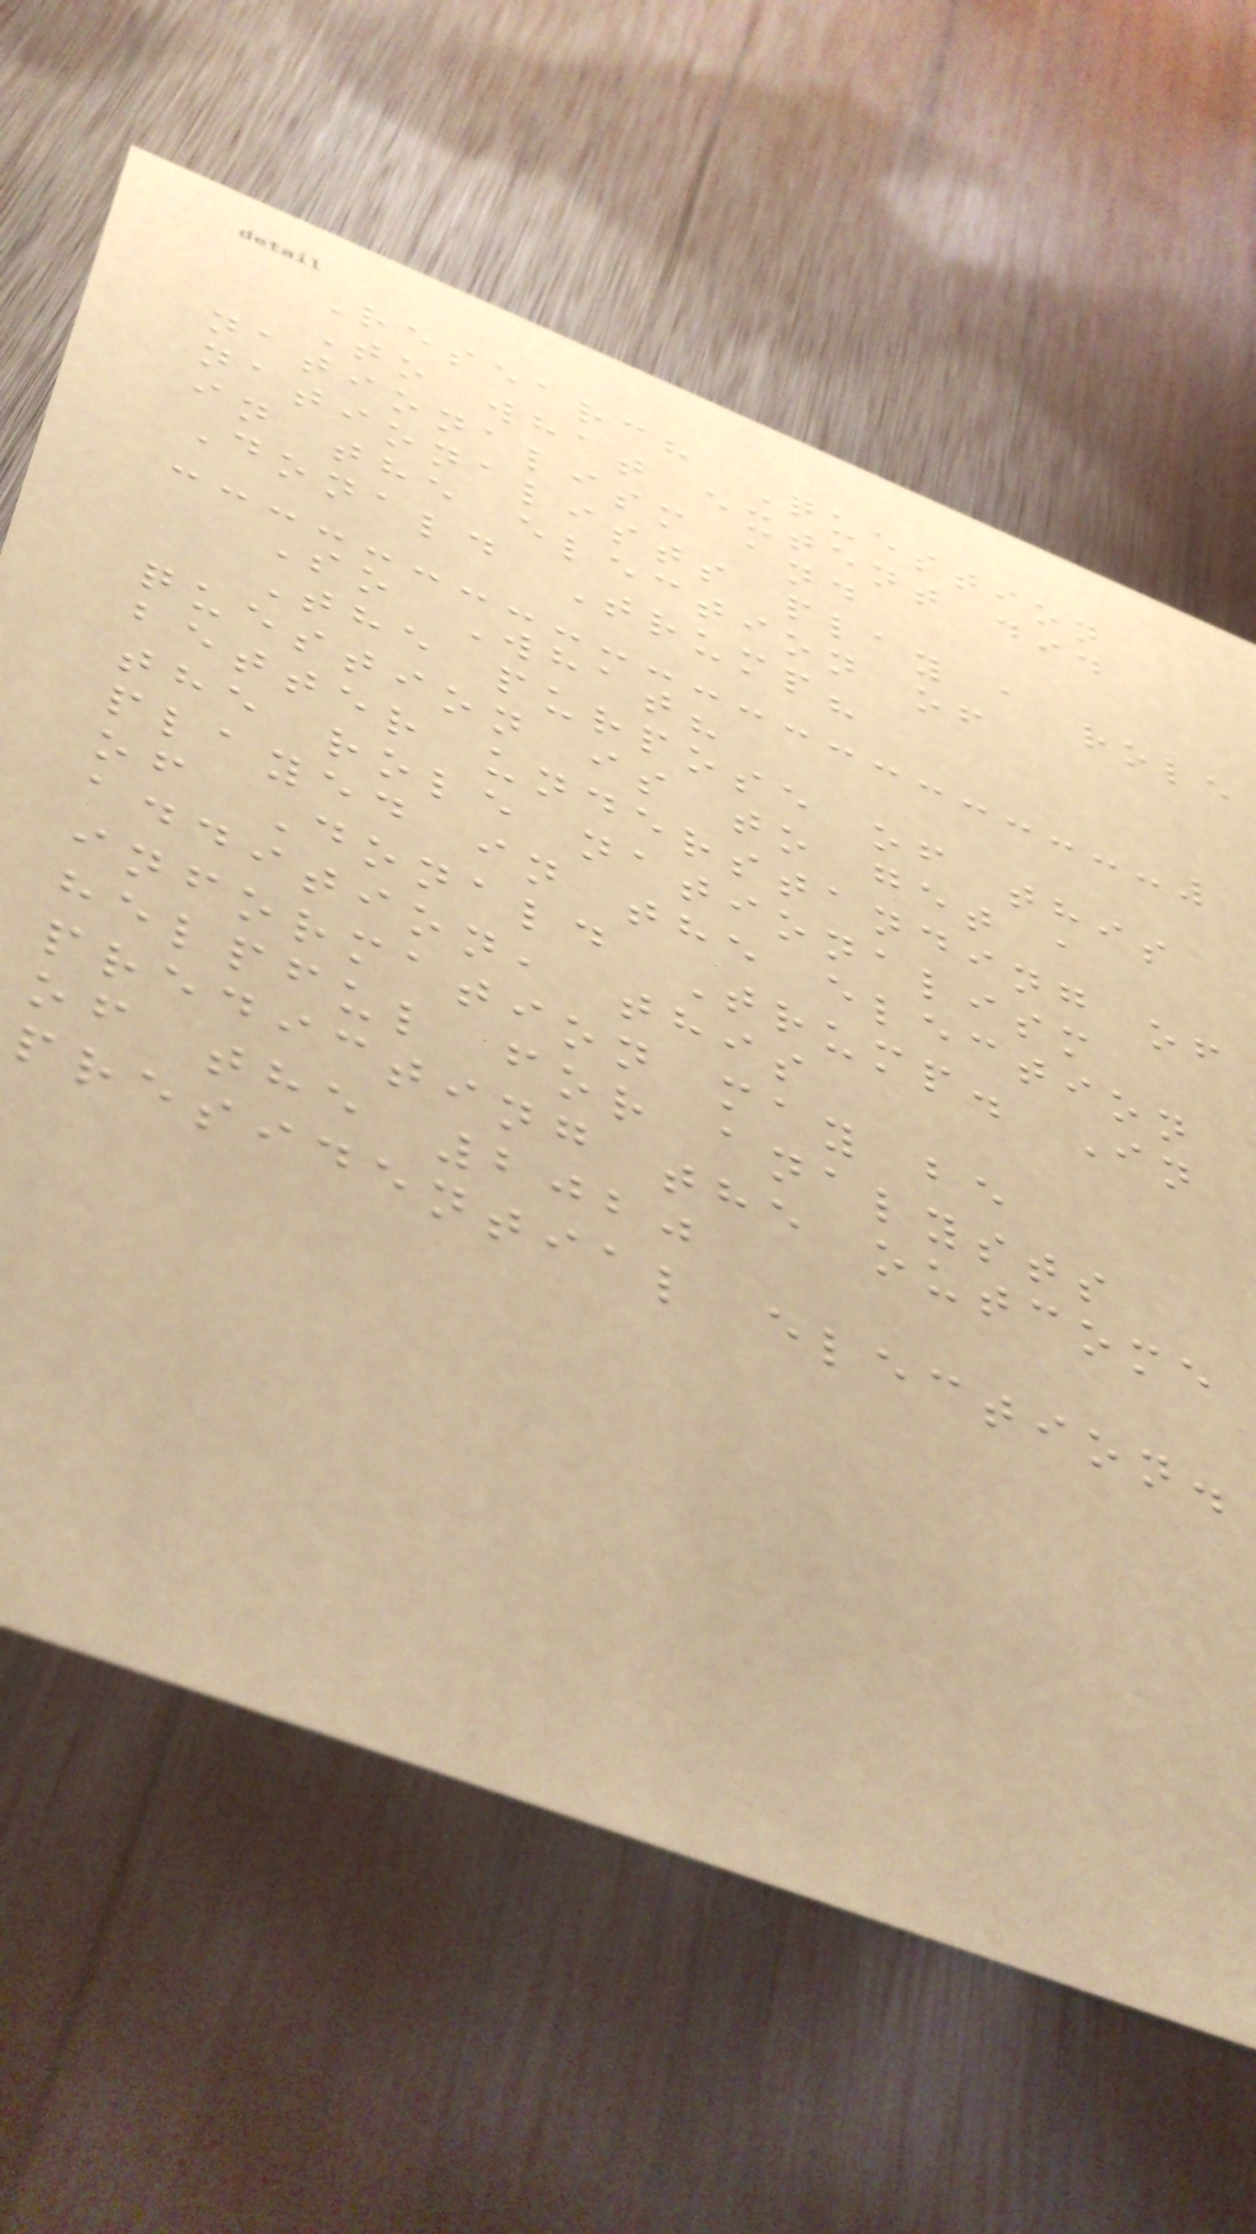Research Question
To what extent did
nationalism and
nationalists play a role
in the election of
Donald Trump?
So What?
The purpose of this
question is to get a
better understanding of
the role nationalism
played in the election
of Donald Trump. In
addition, this
information may be
helpful for analysts
predicting the outcome
of the 2020
presidential election.
